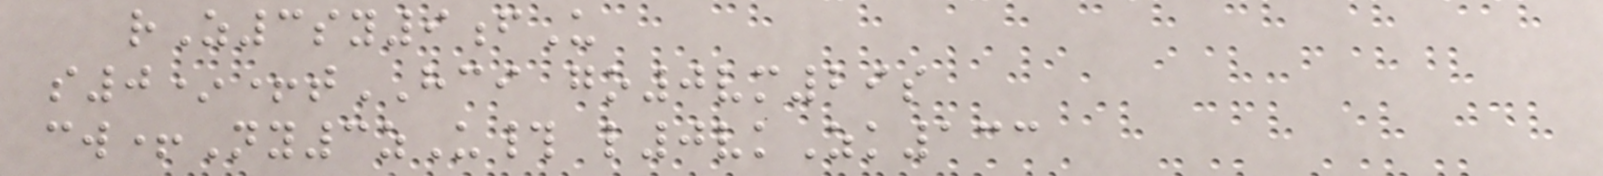rZ3sy9fU
s0*+tHCI go0vm29s
cw+Ny3zU# l0vkZk133
